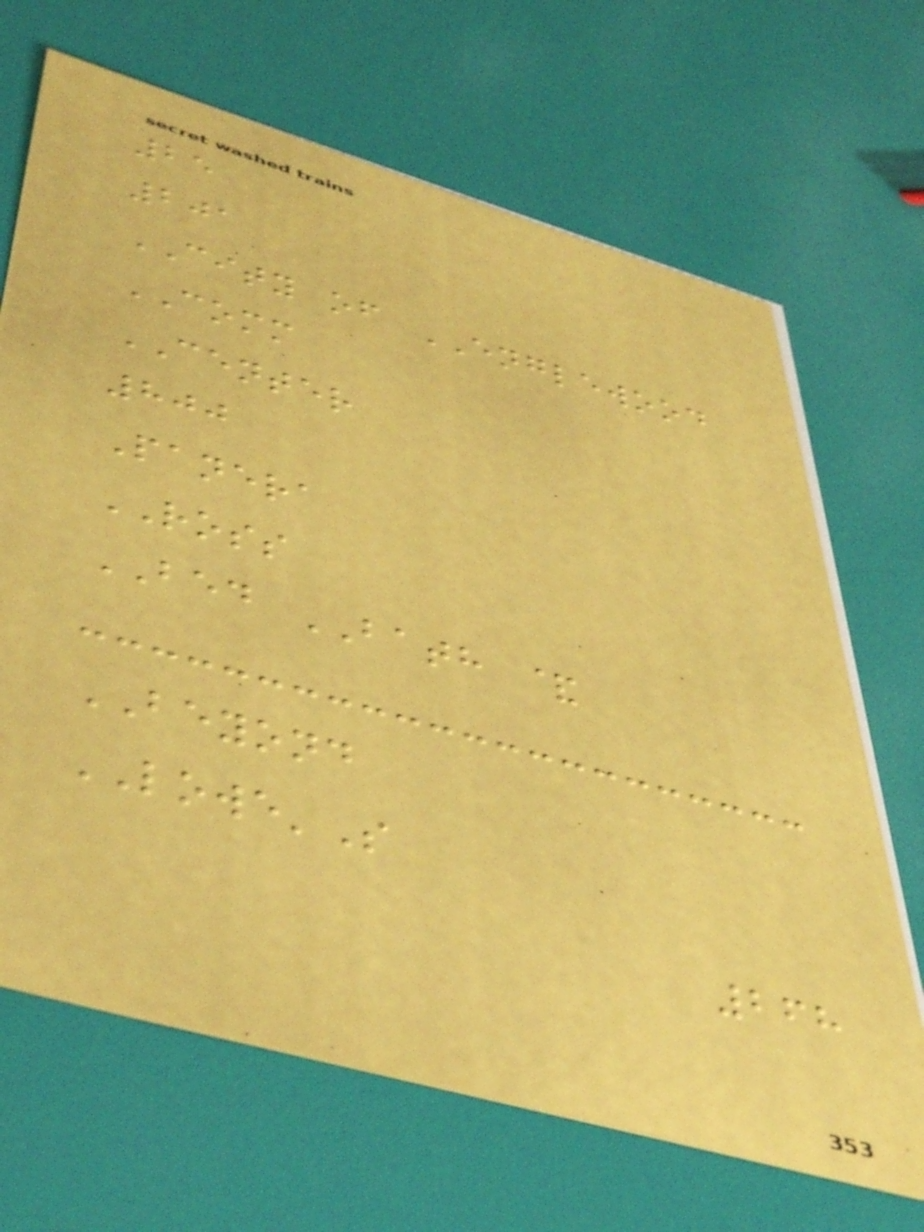25
201
CITY of ENGLEWOOD
COMM
CENTER
800
Panera
ROSS
BED BATH &
BEYOND
LOWE'S
268
